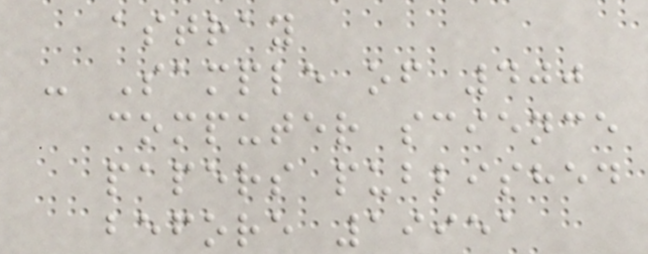astray
- Sample of 400
computer science
papers published
before 19951
